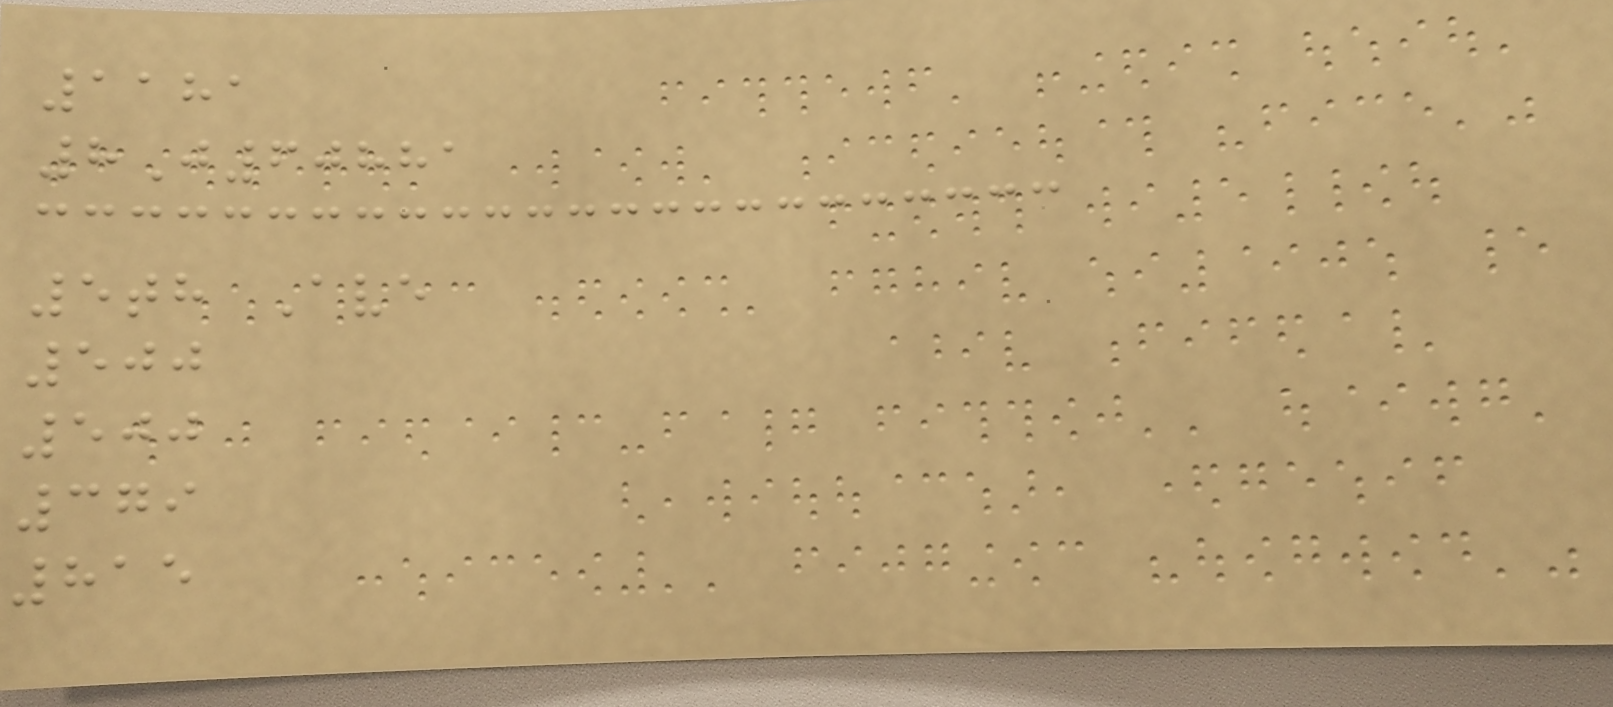1181
8J60881
5th Ave
500
500
379
815
